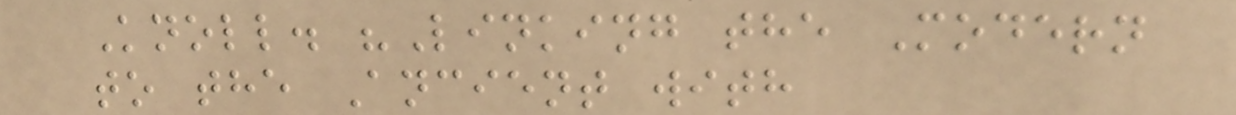Knoll. "Linking the Modern
to the Ancient with
